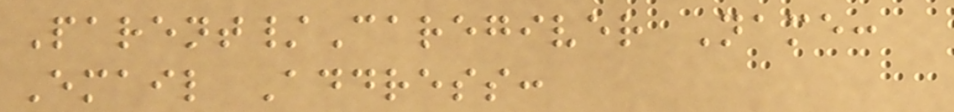Parent/Caregiver Name:
Email Address:
